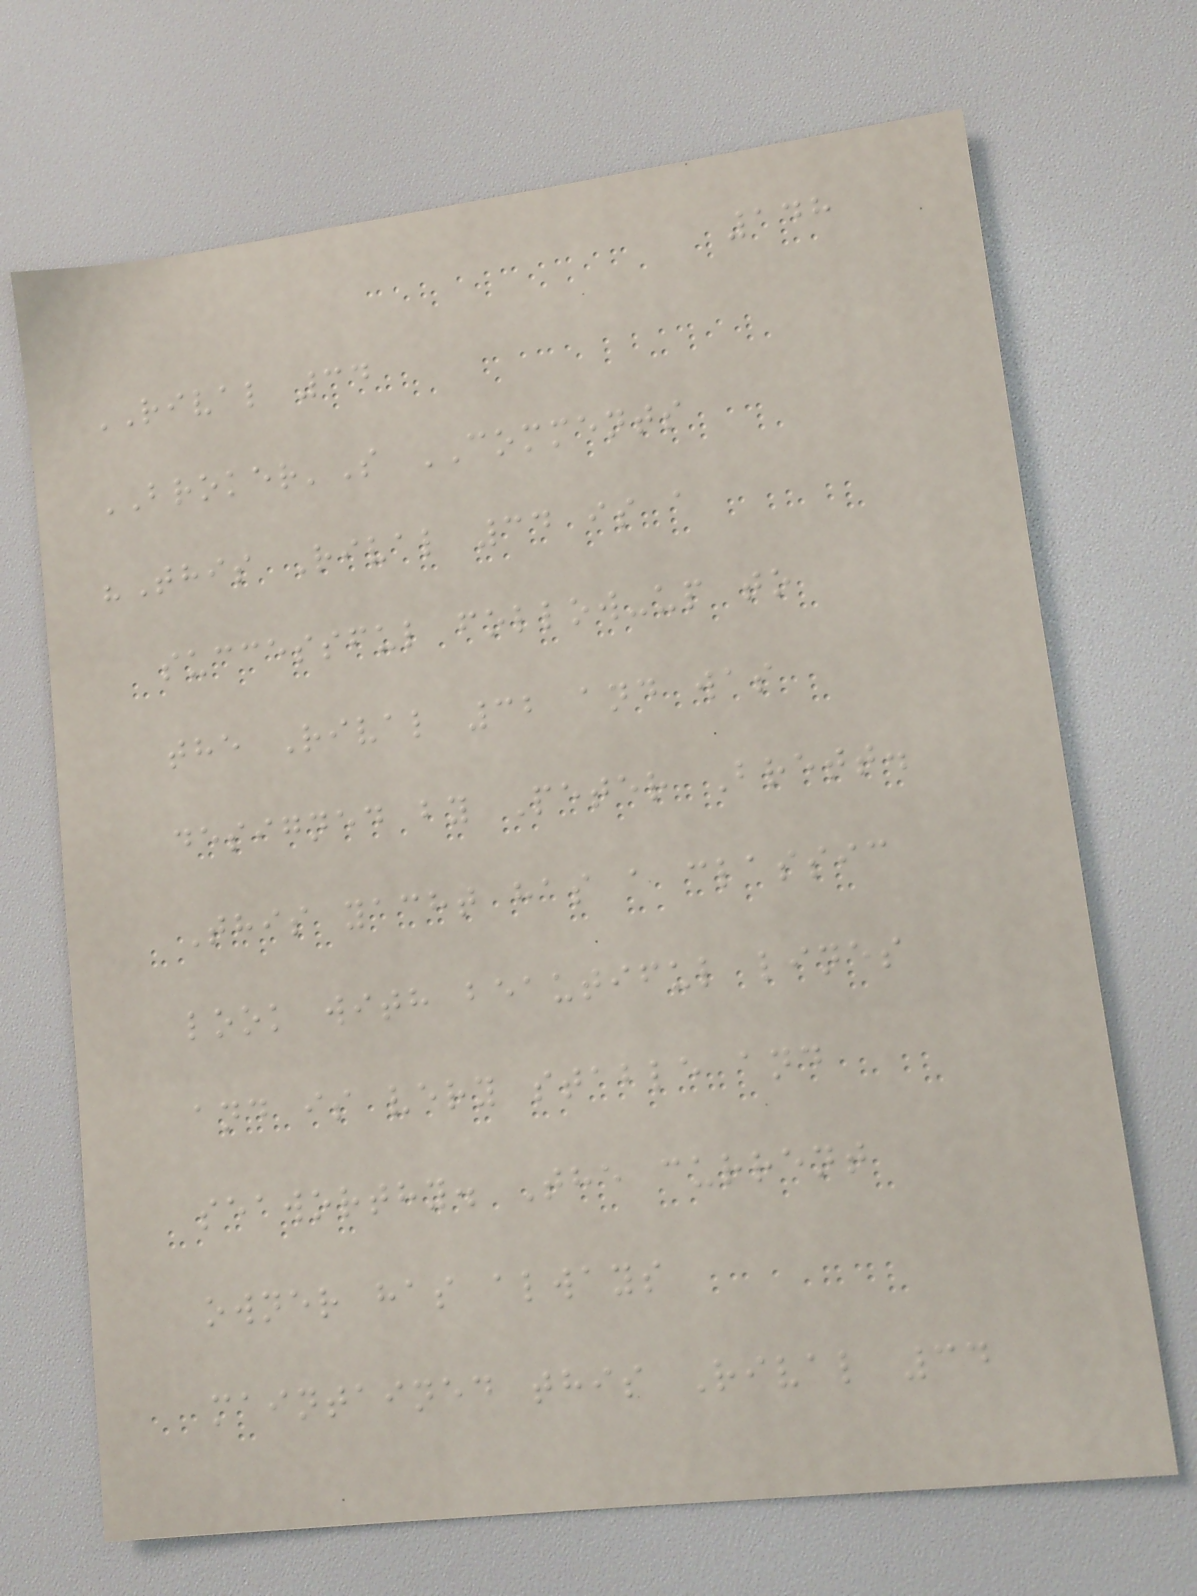148
RIVAL 34
BROKER'S COMMENTS
"This Rival 34 is a
successful follow-up to
the Rival 32 and was
designed by Peter Brett.
This yacht has a classic
look with beautiful lines
and is very stable and
seaworthy. The current
owner has always
maintained this Rival 34
